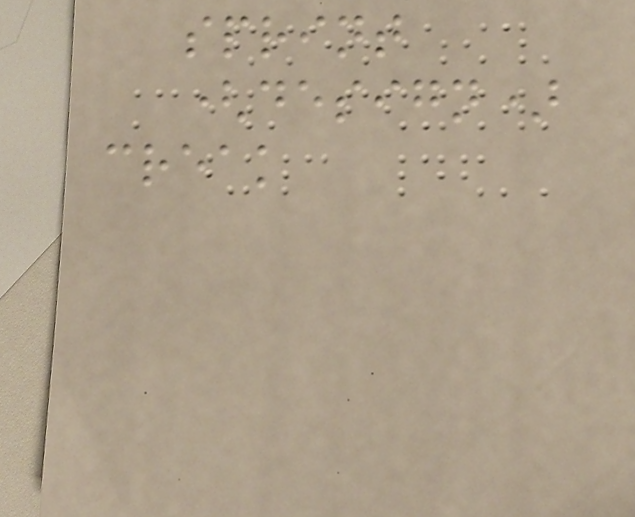sprint
(design)
creak
